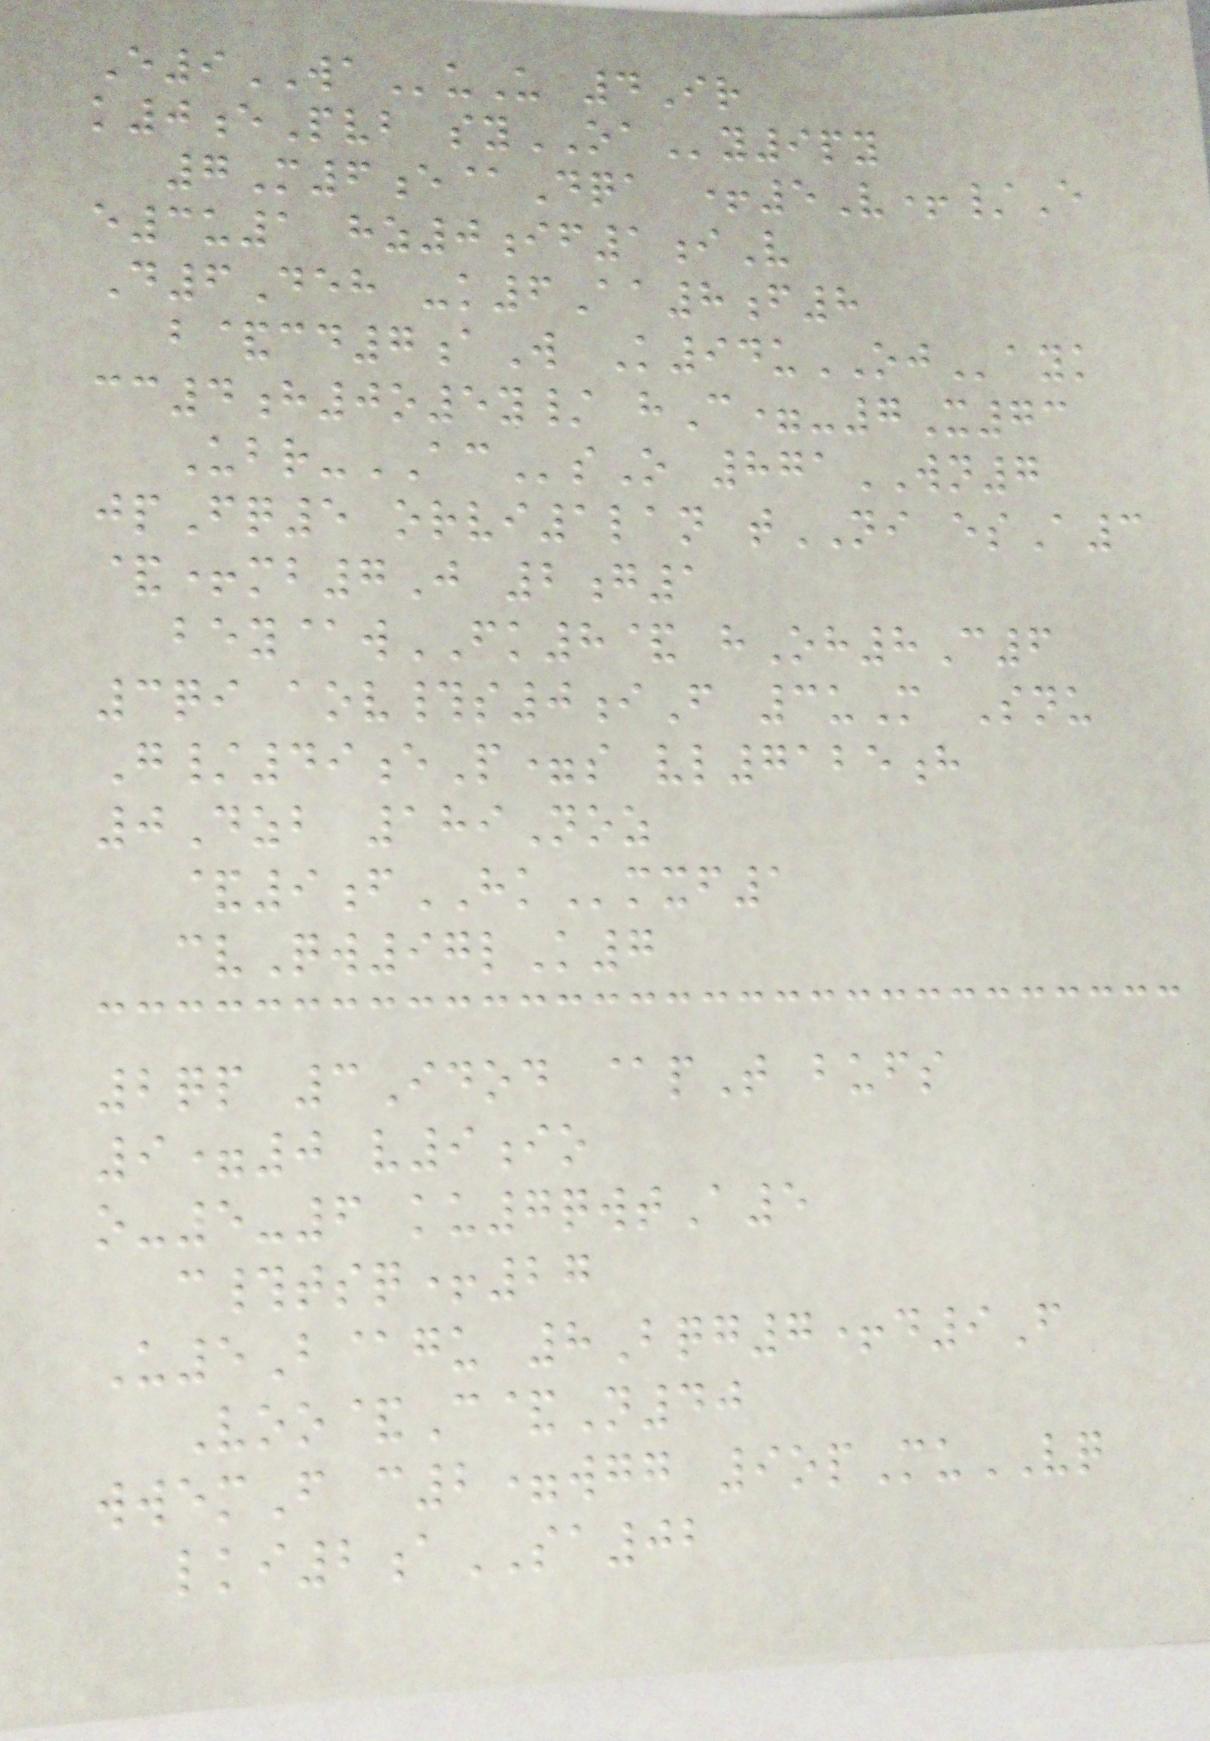E9WAuU 4Ir
k0ePvb syOAy9py
7M6e@Dqa +5V+/E
e3u1 hz0if1iV
D6Deh -k6Aa8f8
b&cd7aW K94uOJayk
cc4h0o5y/ hC=-7X73
Ubr-ACsO 871WN7
jpFq5 orvi1lan tNI esA3
&+mb7J 2g1
bey@wFK8& hOh8C6
3qi aov#s0iF 3uM Snu
G/49eP=s vl7125h
0Dzb 189Noz
&9fHKmxf1
cvQw97lK7
2qp 3Idod @pT bufs
9=0 v9io
o-5-6 ku7qwtA5
c#tsq+27
U5B@gu 8Bqg7+d9F
Voo&C&N40
wwemF c2=wgg 9opMuVQ
lki2aSA02
